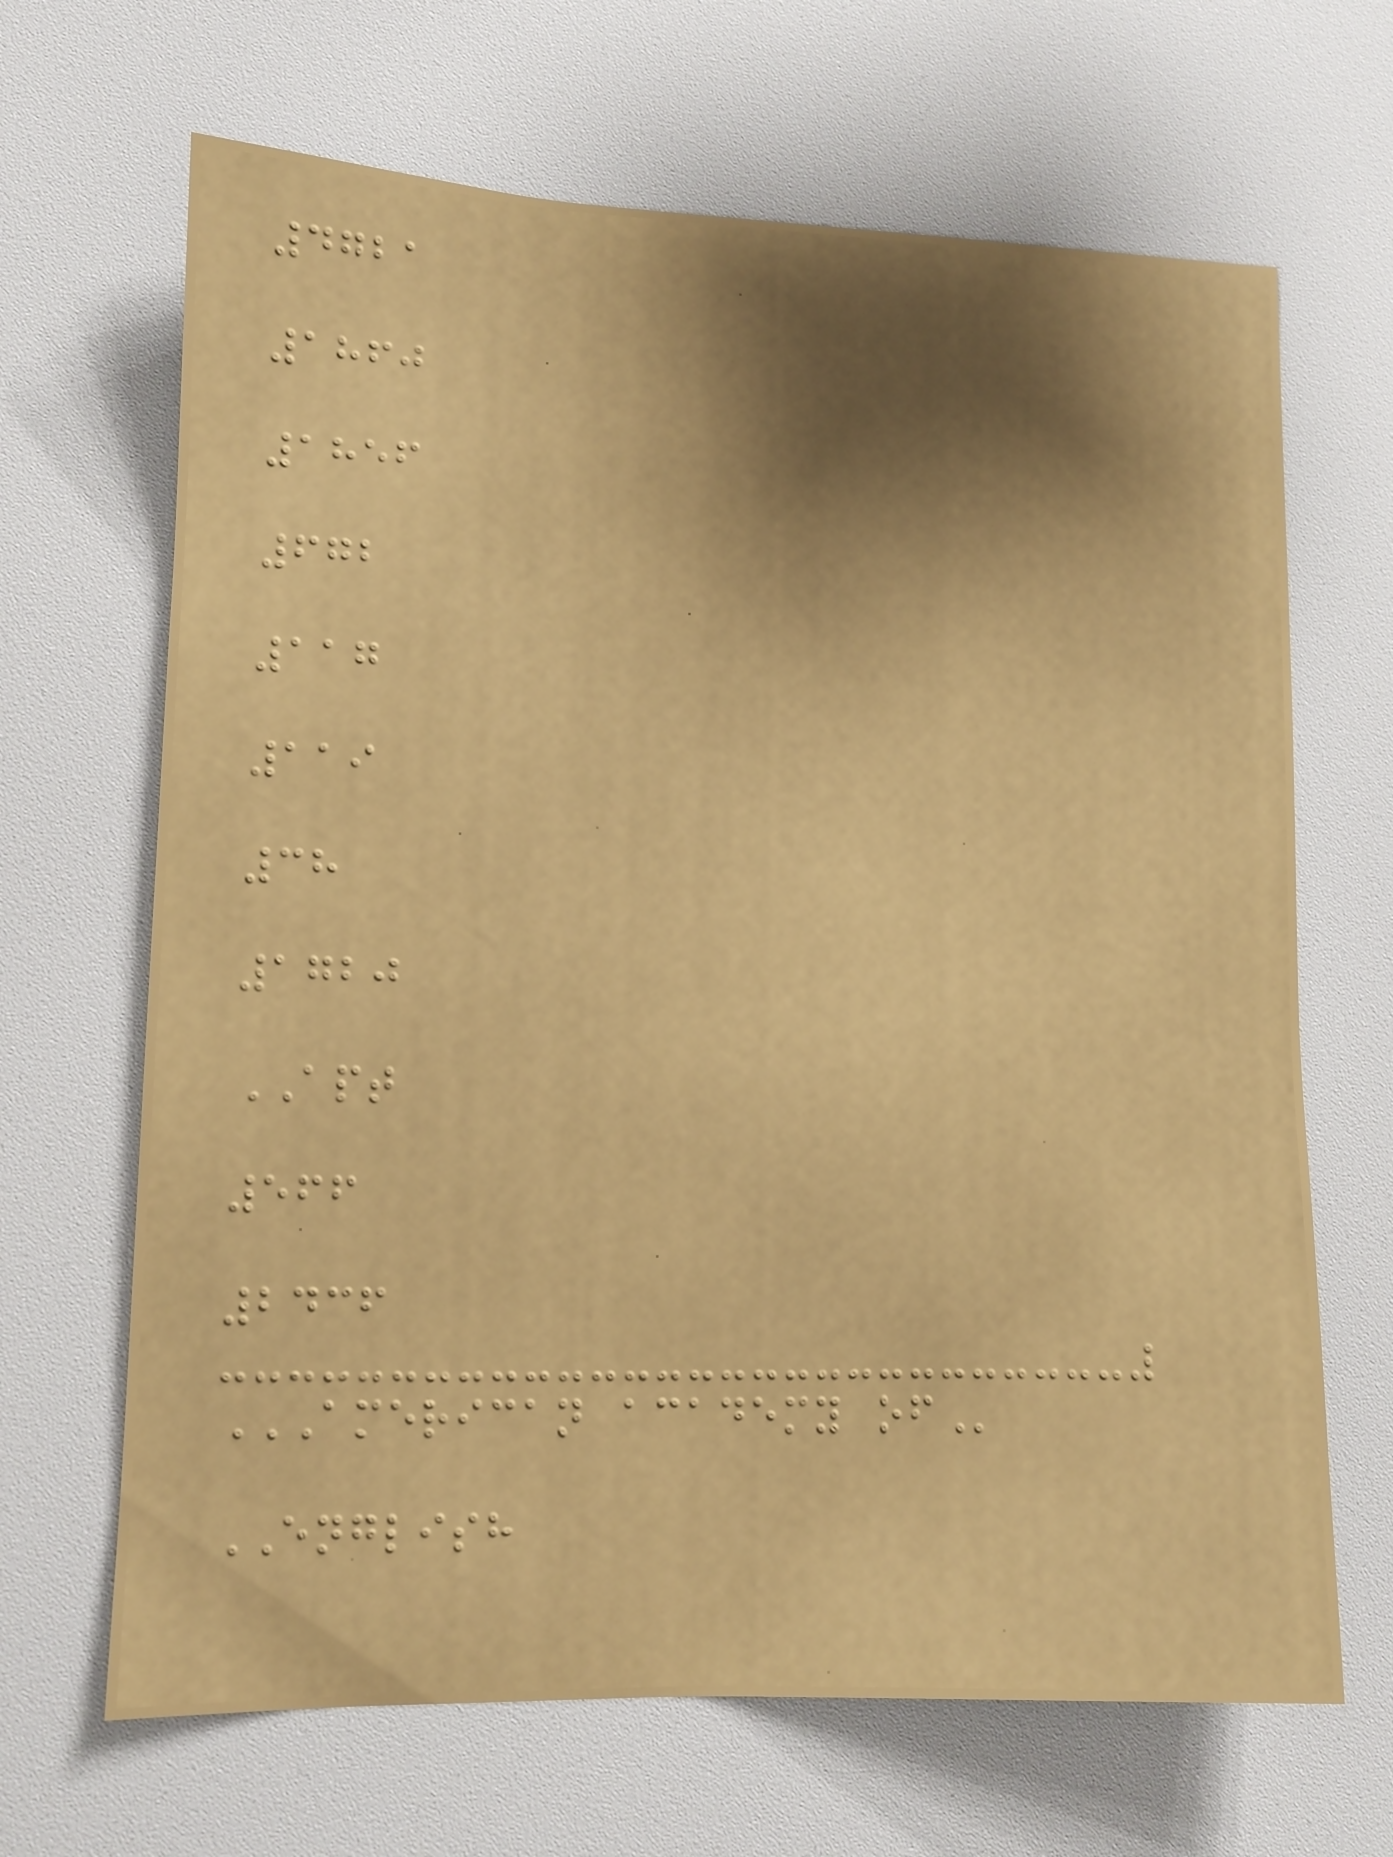4721
1860
1856
672
117
119
38
1720
APT
566
2436
AMERICAN ACADEMY OF
ENGLISH
